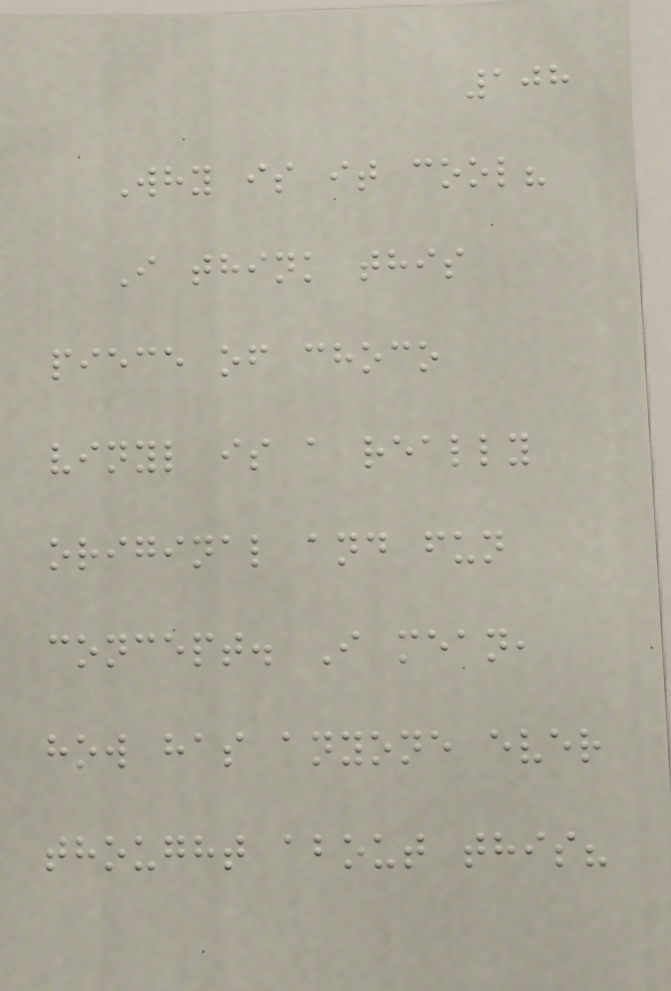108
Why is it cool?
I think this
piece of choco
vinyl is a really
original and fun
concept. I mean,
how has anyone ever
thought about this?
